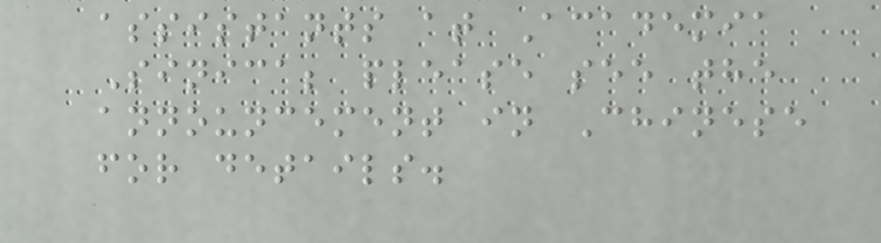assistants at Academia
Sinica; please see the
announcement in Chinese
for details.
